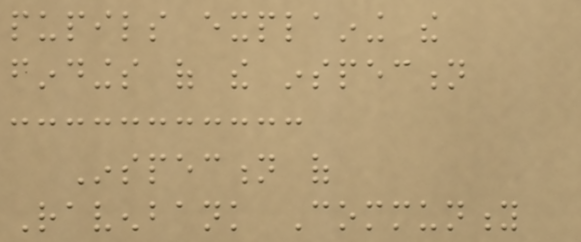pupils explaining the
findings of the inspection
Inspection of
Ravenbank Community
